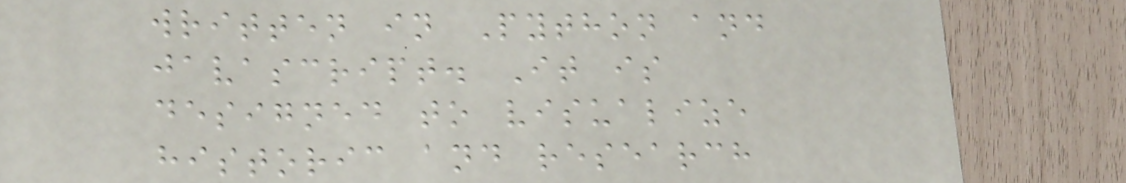written in Python and
javascript. It is
designed to visualize
historic and research
